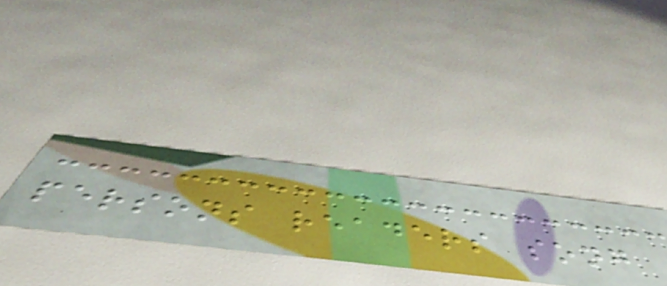persons readers song
